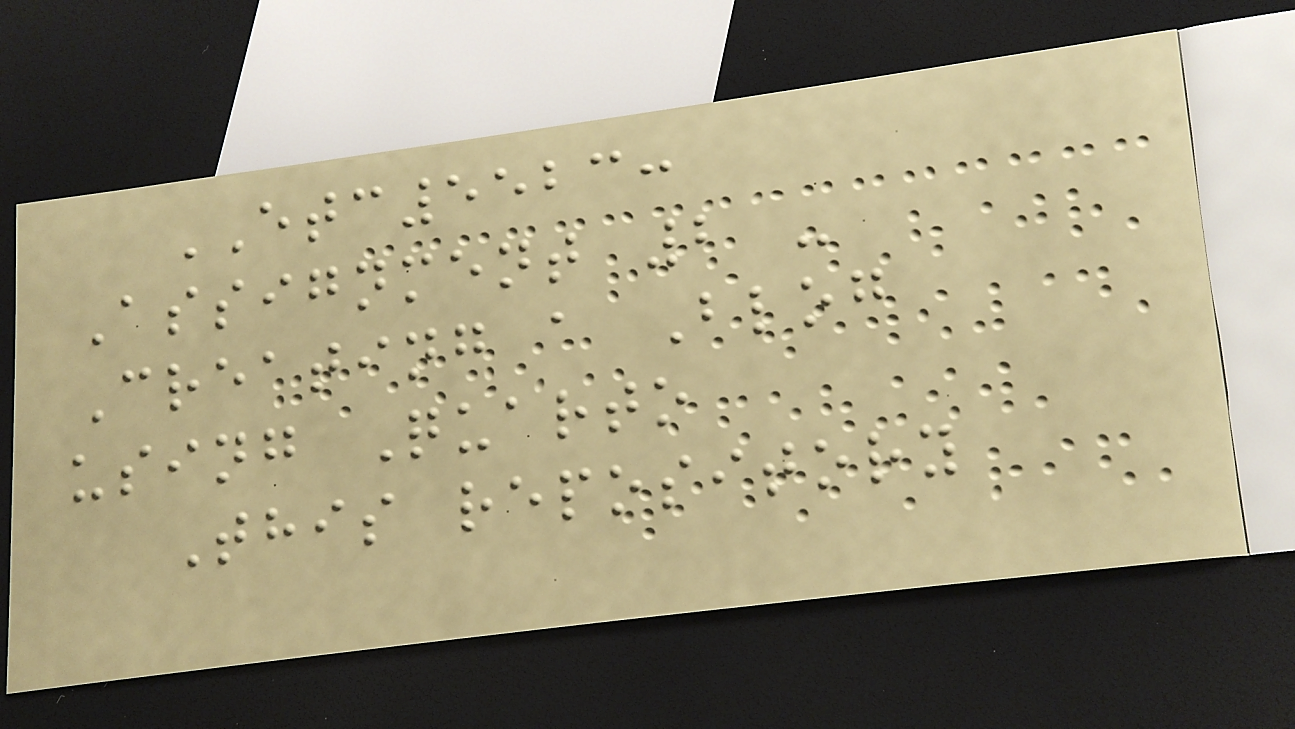ETC5523:
Assignment 2 -
Creating a Blog
using Quarto
This repository
